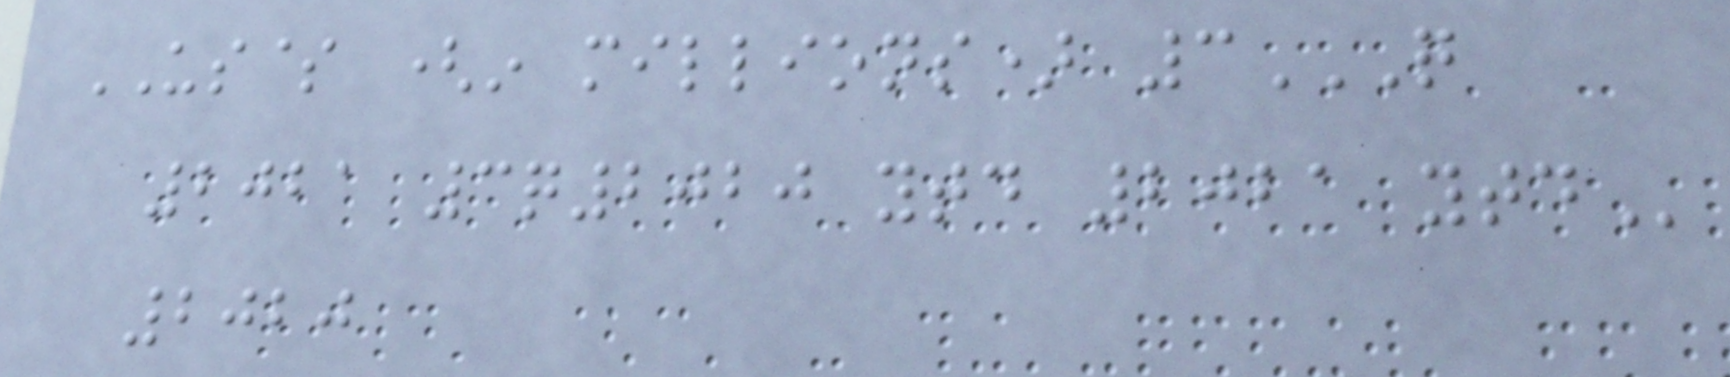US$ (in millions) 3Q
2021 3Q2020 YTD 2021 YTD
2020
